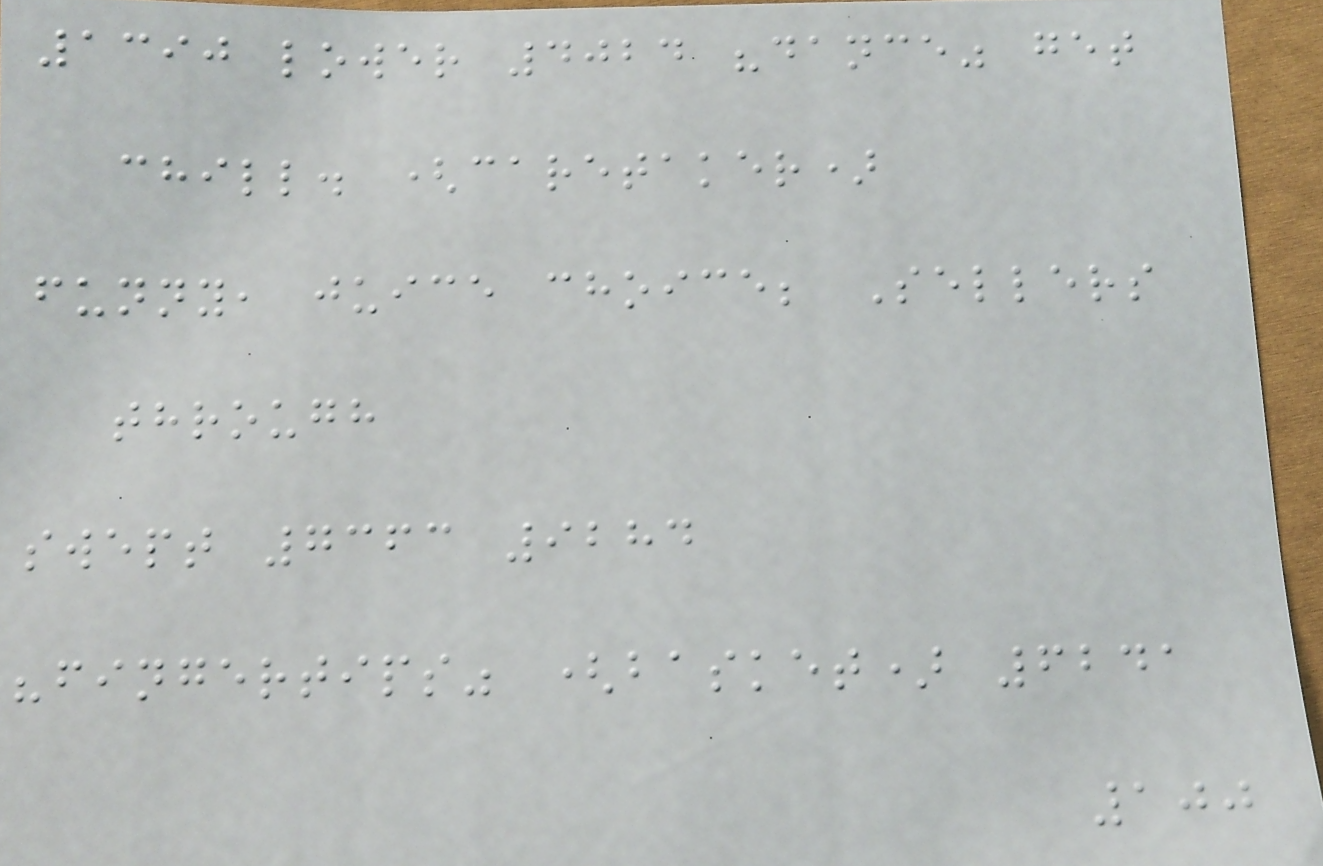1390 lower 4024 "dance" get
chill. (caretaker)
funny, juice choice; Sellers
through
swept 7363 9284
"fingertips" (basket) 6241
100
